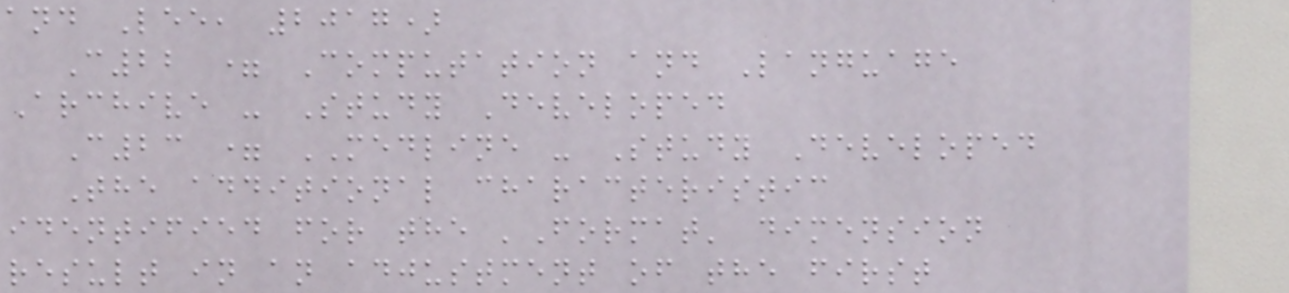and Lee, 2017)
C22 = Computation and Language
Archive - Study Developed
C23 = MEDLINE - Study Developed
The additional characteristic
identified for the 'Format' dimension
result in an adjustment of the first
